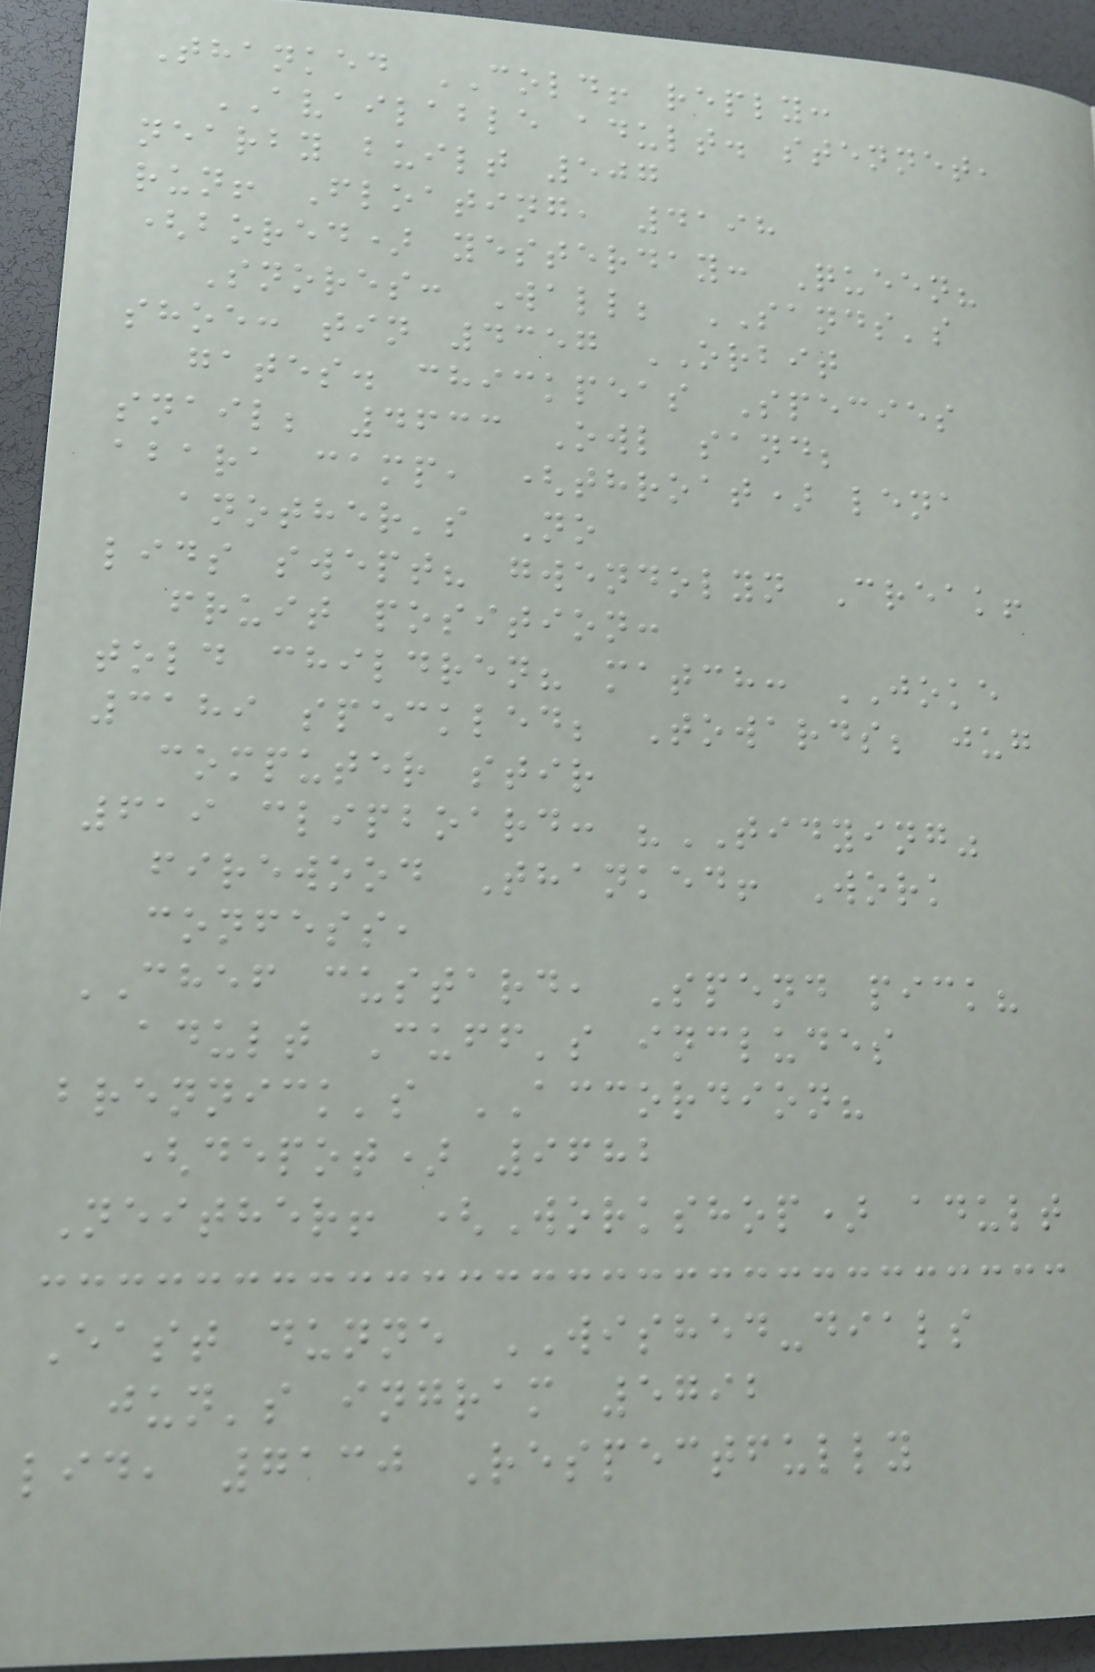Thanked COLD! reply:
AVAILABLE adult. stennet,
nearby built 507
run! Floating, 4198
(bored) yesterday: Queen?
Snores: Wall; SANDS's
shoe: tin 4357 ORBIT
gates. chickpeas Species
snail; 4633 Owl sand;
abara camp, (throat) lena
another's No
lids swept? gwendolyn Creak!
fruit position:
told children? match: JOKE
3189 speckled; Towards; jug
computer stir
619 clipboard: "TIDYING"
firewood Thanked! Work
confess,
CHEF custard, Spend pick?
adult Cuff's includes
brennick's ACCORDION?
(depot) 9682
Neither! (Workshop) adult
East dunne WISHED-dials
jun's ingram 5792
lid, 7130 Respectfully
